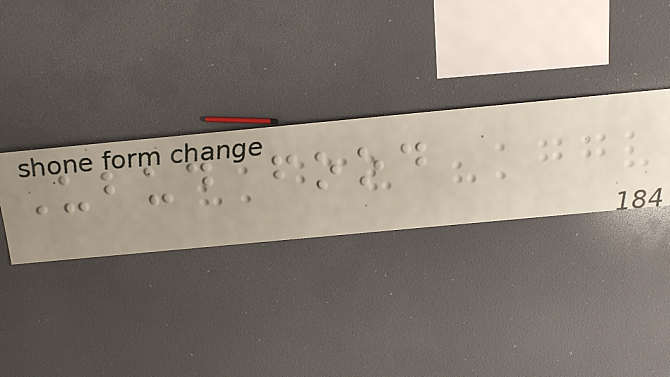Ubud food
